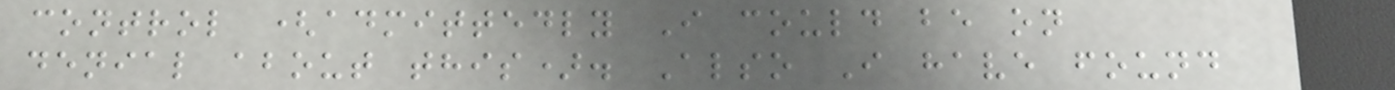control (admittedly I could be on
denial about this). Also I have found
